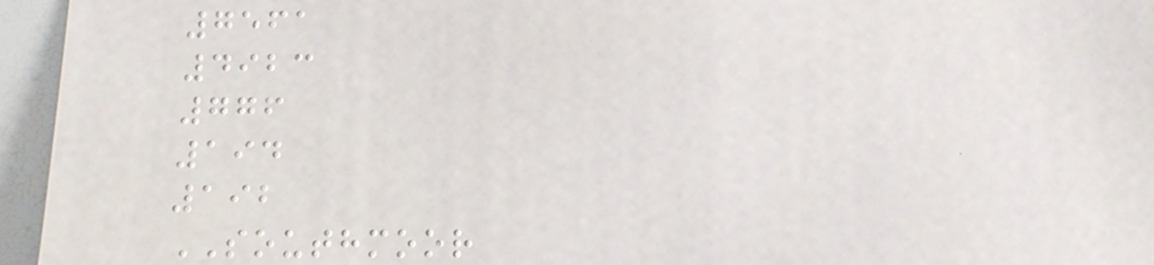7561
4923
776
194
192
SOUTHMOOR
